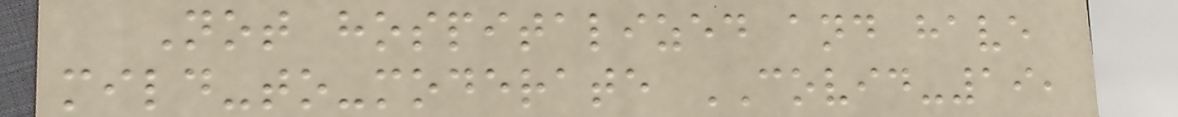Not hospitalized and have
mild-to-moderate COVID-19,
